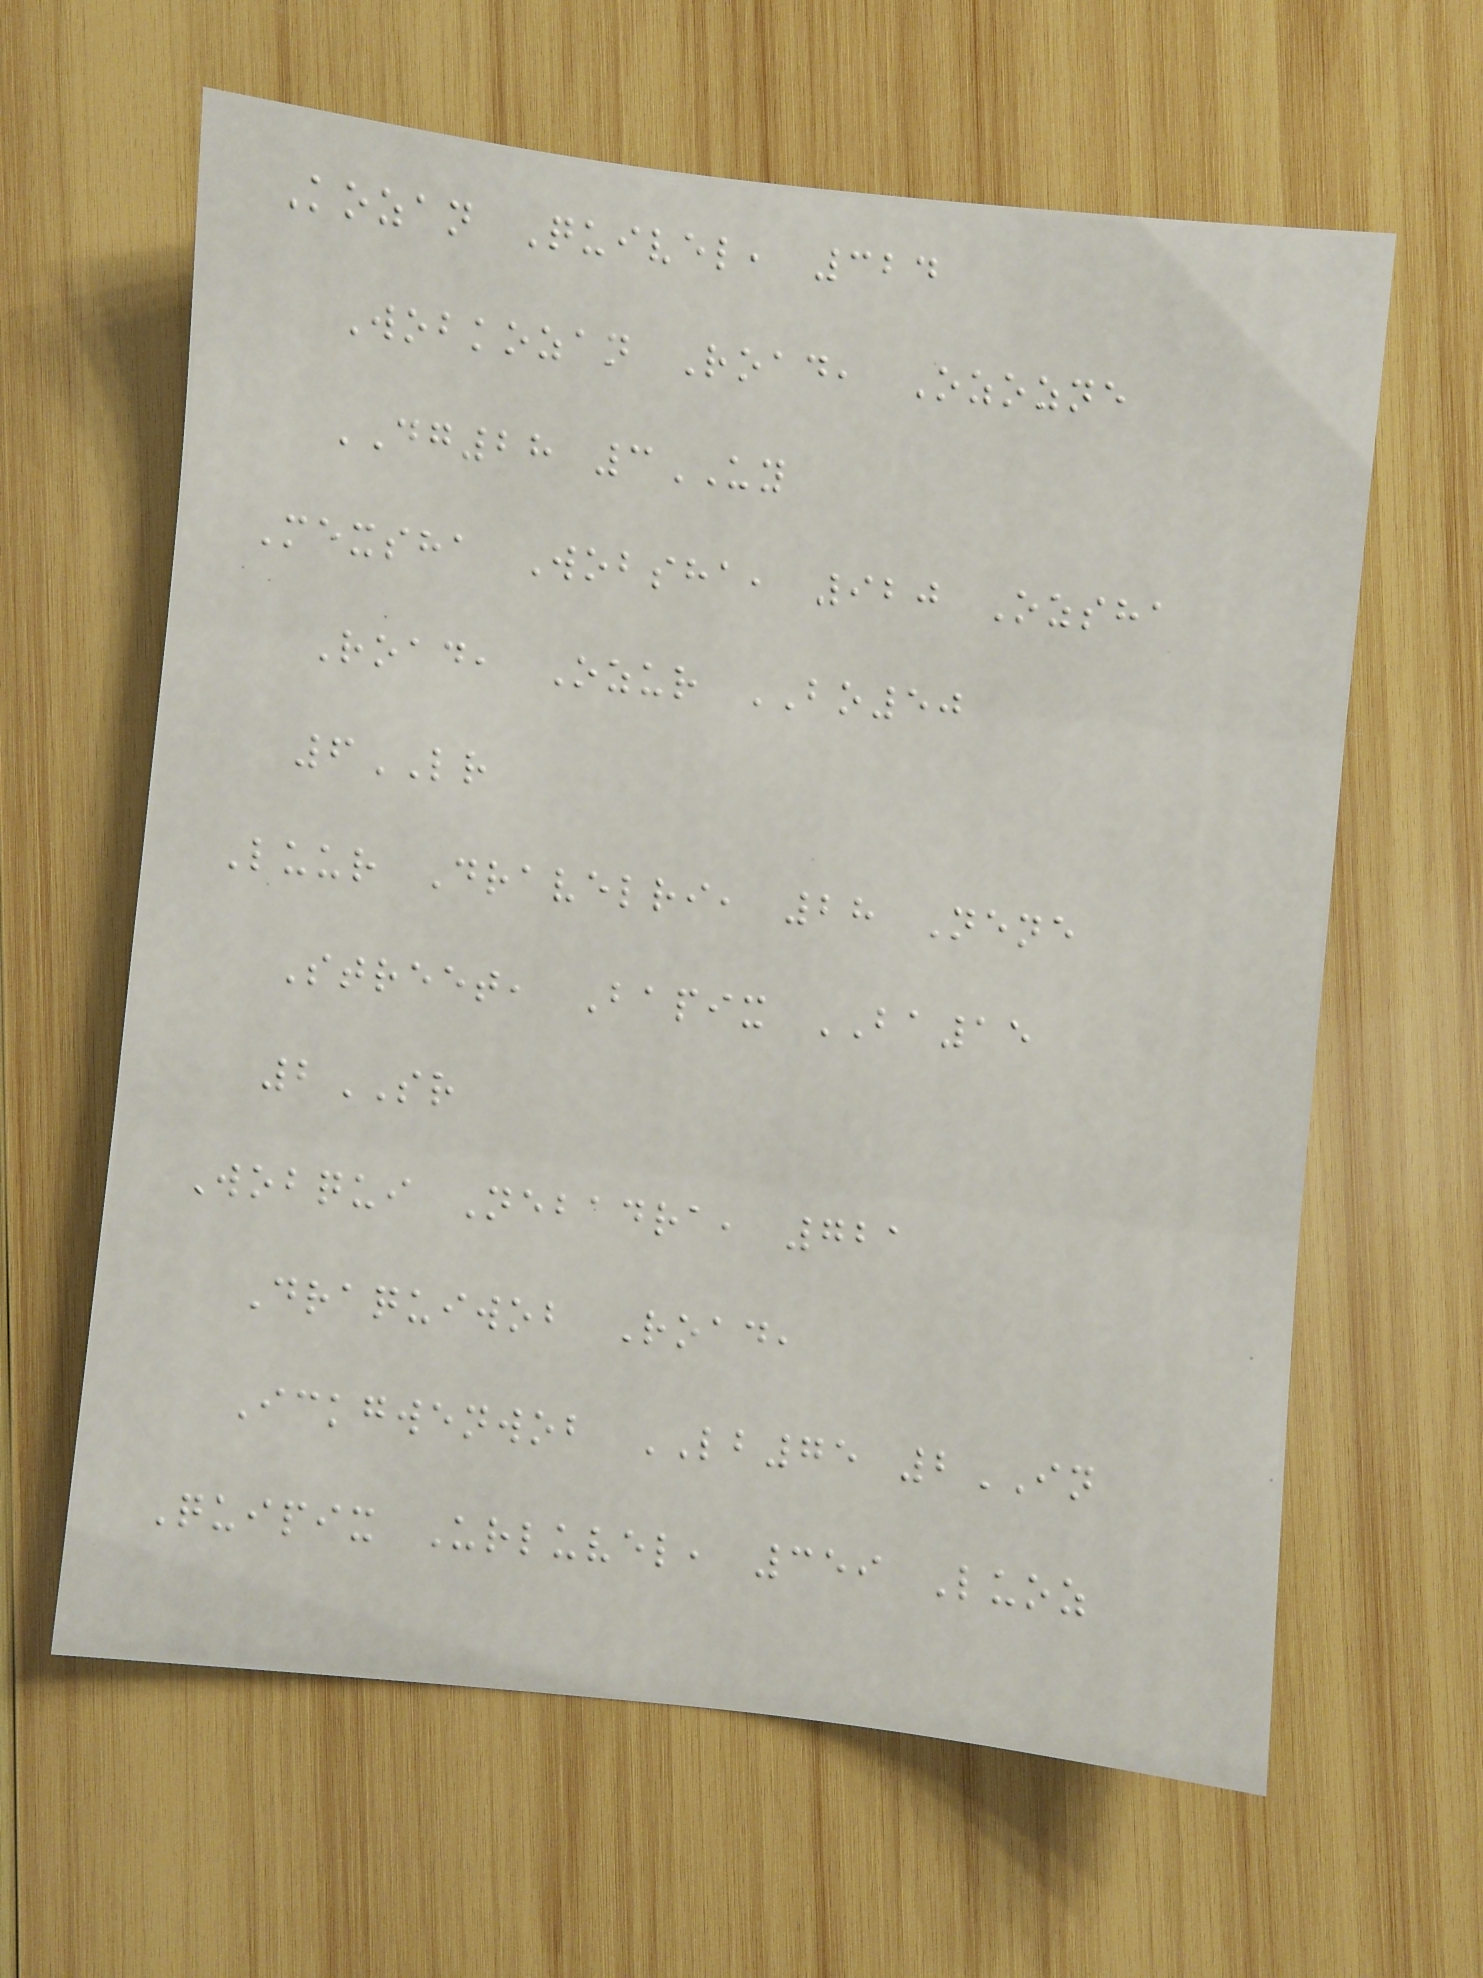Kozan Quivel, 324
Wobkozan Road, Ozozne
DG28 3UY
Mexsha Wobsha, 920 Ozsha
Road, Ozur BO50
6LR
Luur Dravelri, 28 Nene
Street, Bapix BA15
2SR
Wobqui Nebadra, 721
Draquiwob Road,
Ickgwenwob LB75 2IN
Quipix Urluvel, 359 Luoz
